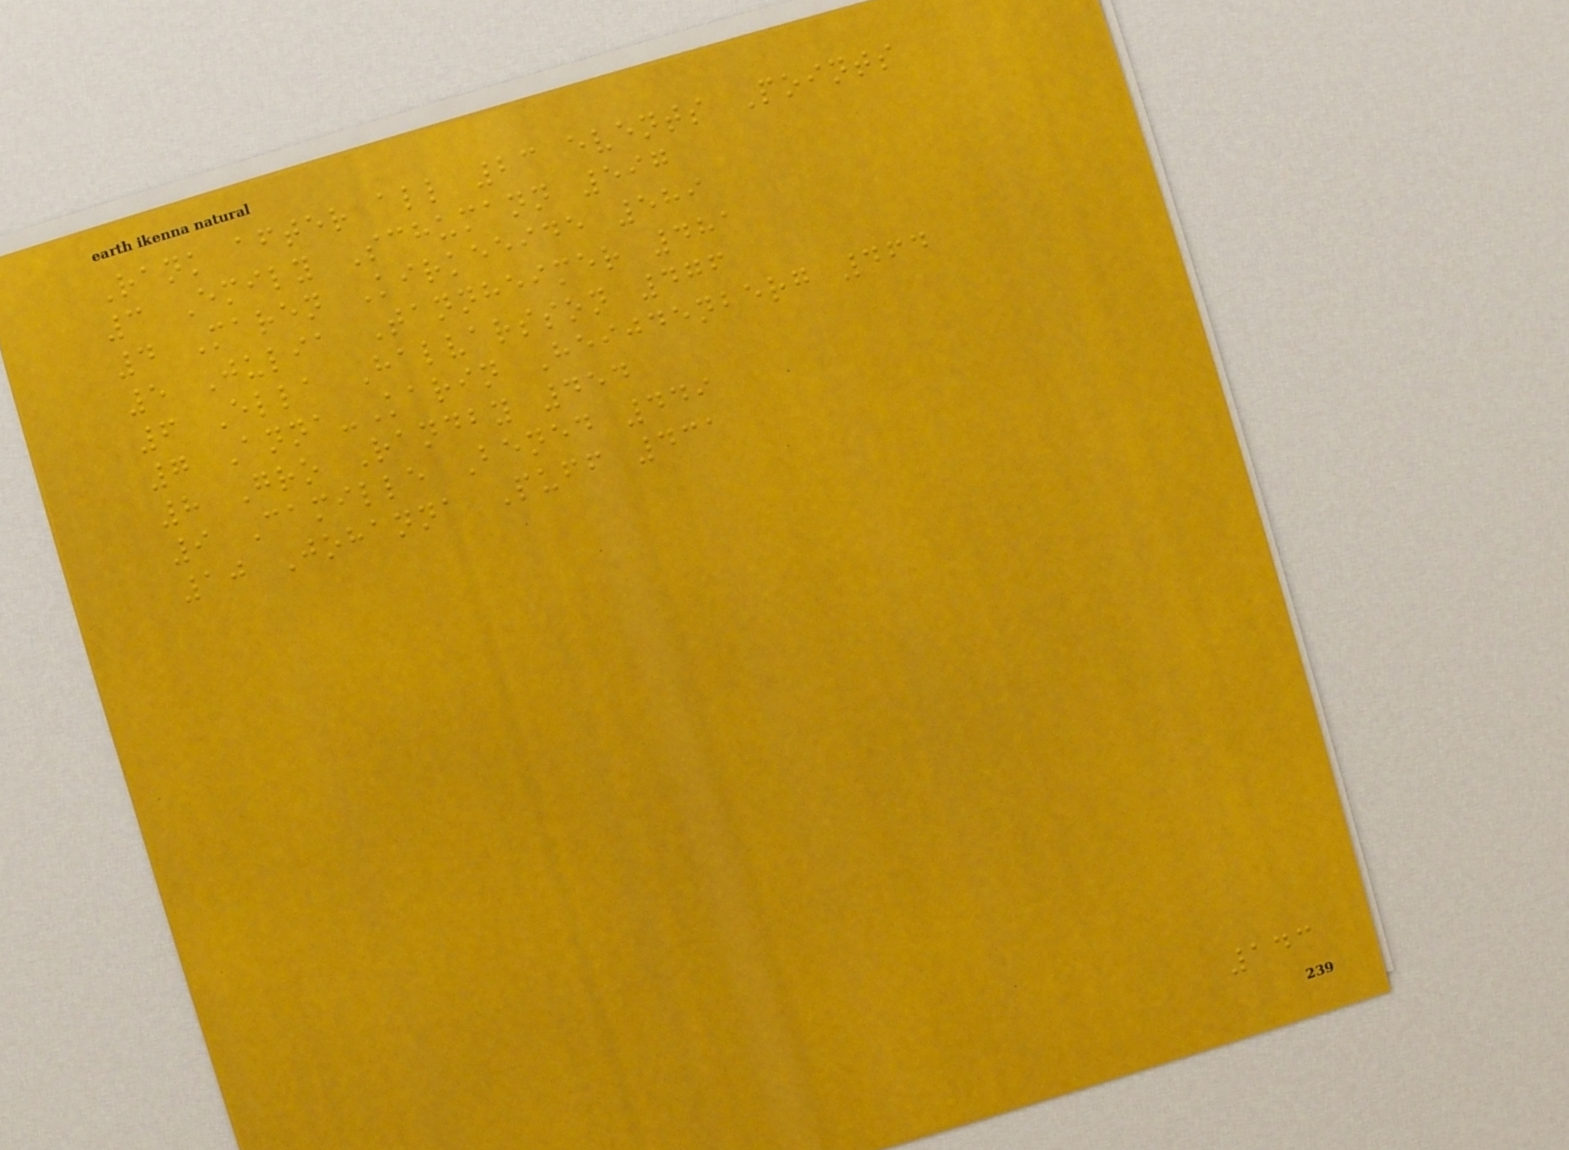Rank after all 23 events Points
3 Emily Schumann 597
4 Maren Kirkeeide 589
5 Julia Tannheimer 481
6 Ella Halvarsson 476
7 Anna-Karin Heijdenberg 464
8 Gro Randby 454
9 Camille Bened 449
10 Johanna Puff 431
143
